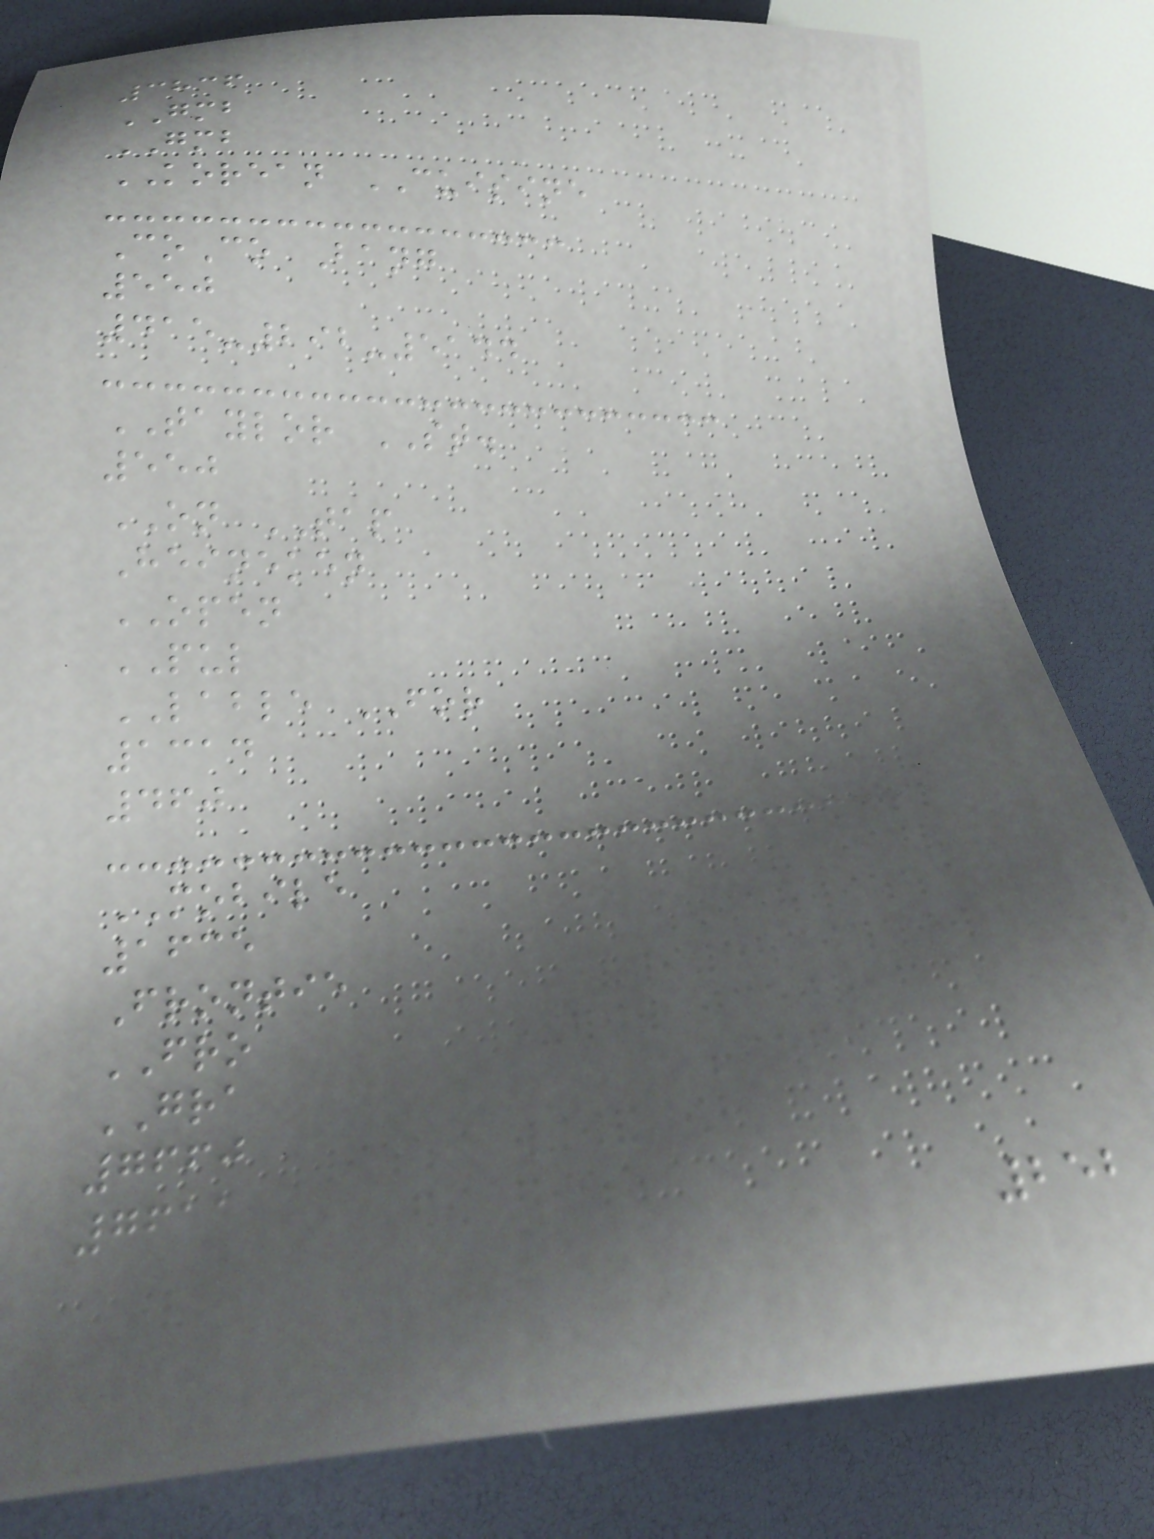3836
GMB
GMB
KOREAN CUISINE
CoCo Bang
550
415-292-5144
TAYLOR ST.
550
ON TAP
Heineken
OPEN
PUL
LABLE FOR
1314
460
MOBILE
1635
Frontie
FRO
GRA
7660
7611
252
